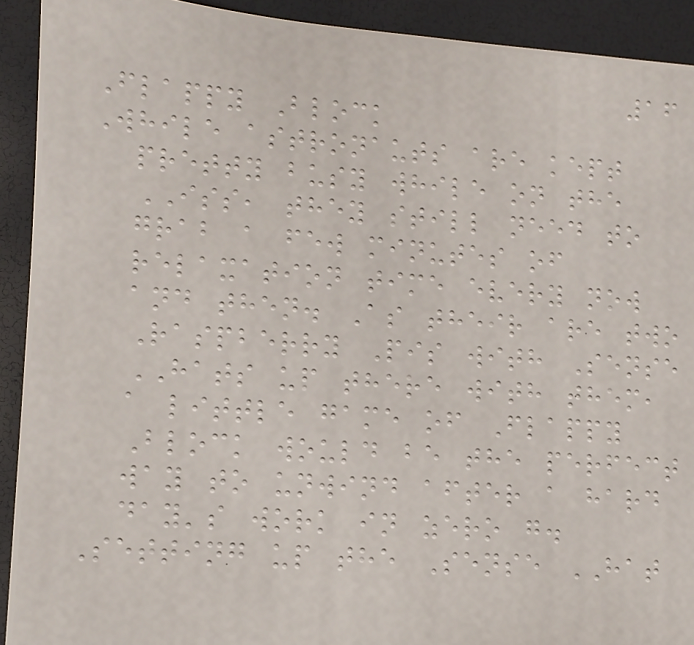16
Flappy Block
While astronauts are kept
pretty busy while on the
ISS, they still need to
grab a few minutes of
relaxation time every now
and then. As their are two
Raspberry Pis with Sense
HATS up there with them,
a little game of Flappy
Block would be the perfect
way to unwind after a hard
day's work in zero g.
Setting up the Sense HAT
